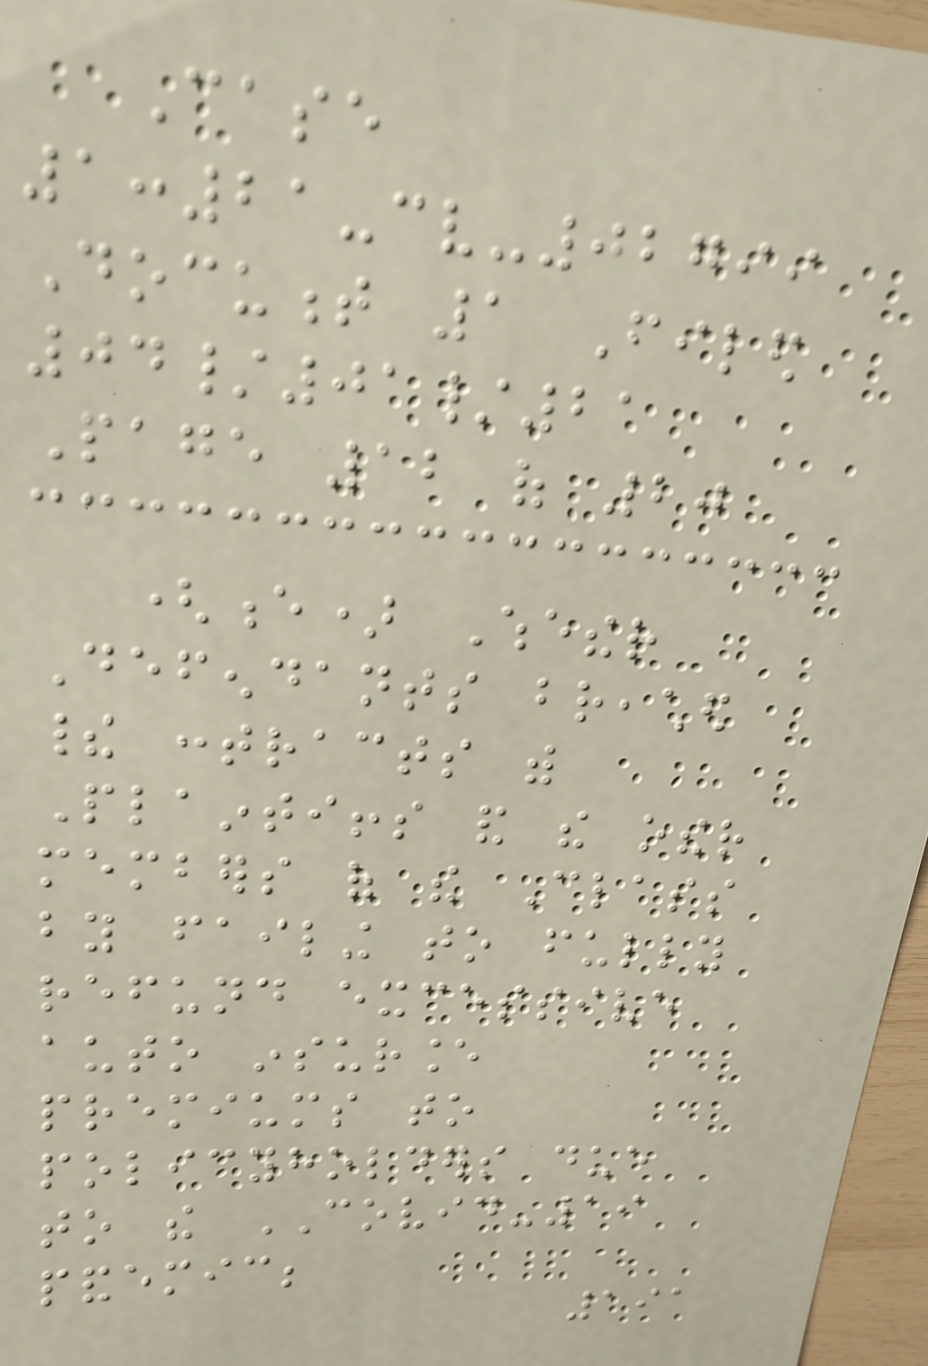Case
1:21-cv-02799
Document 1 Filed
04/01/21
Page 12 of 20
(e) Whether
Defendants breached
their contracts with
Plaintiffs and the other
members of the Class
by failing to fully
refund excessive
auto insurance
premiums to
policyholders due
to the COVID-19
pandemic;
191
